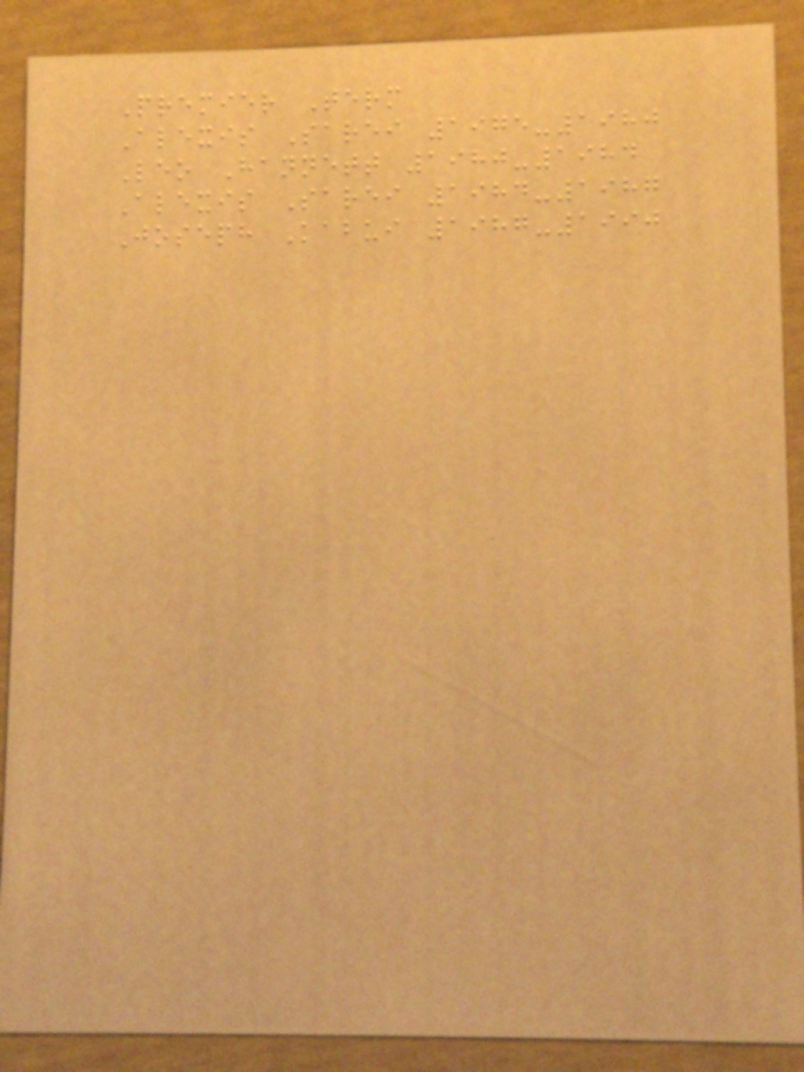Premier Term
Alexis Sarei 1975-1980
Leo Hannett 1980-1984
Alexis Sarei 1984-1987
Joseph Kabui 1987-1990
